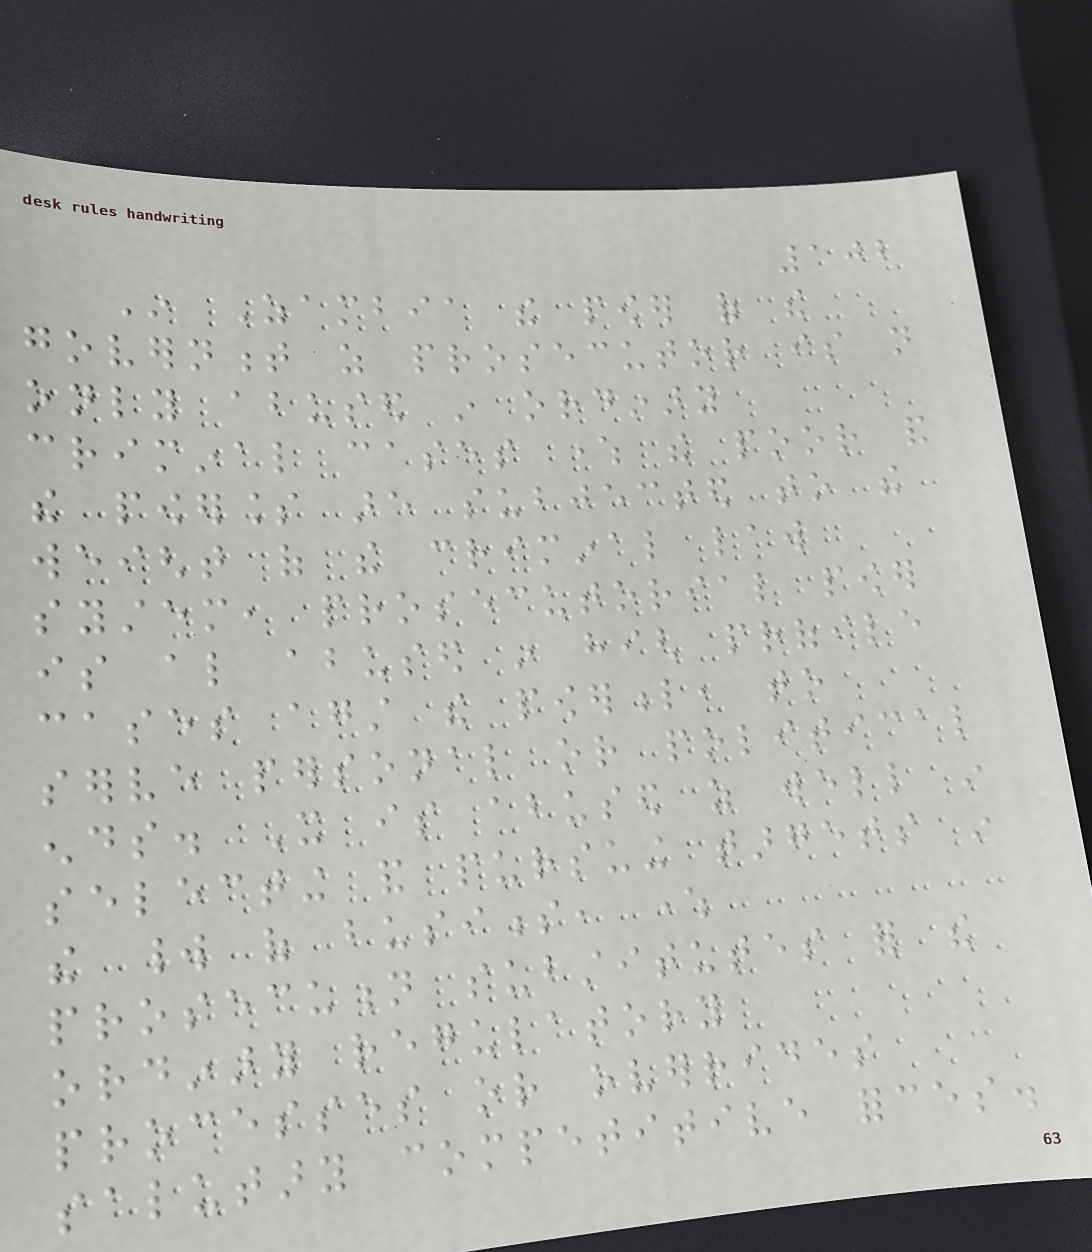102
In Zambia the power of the
government as prosecutor is not
only abused in ordinary
criminal cases where the poor and
the powerless are subjected to the
weight of the criminal law
system, prosecutorial power
is also abused in high profile
cases against the powerful, to
serve personal or political
ends. It is abused as well in
selecting and pursuing targets in
the world of business, where
prosecution substitutes for the
ordinary regulatory
processes or overrides
salutary competitive forces.
